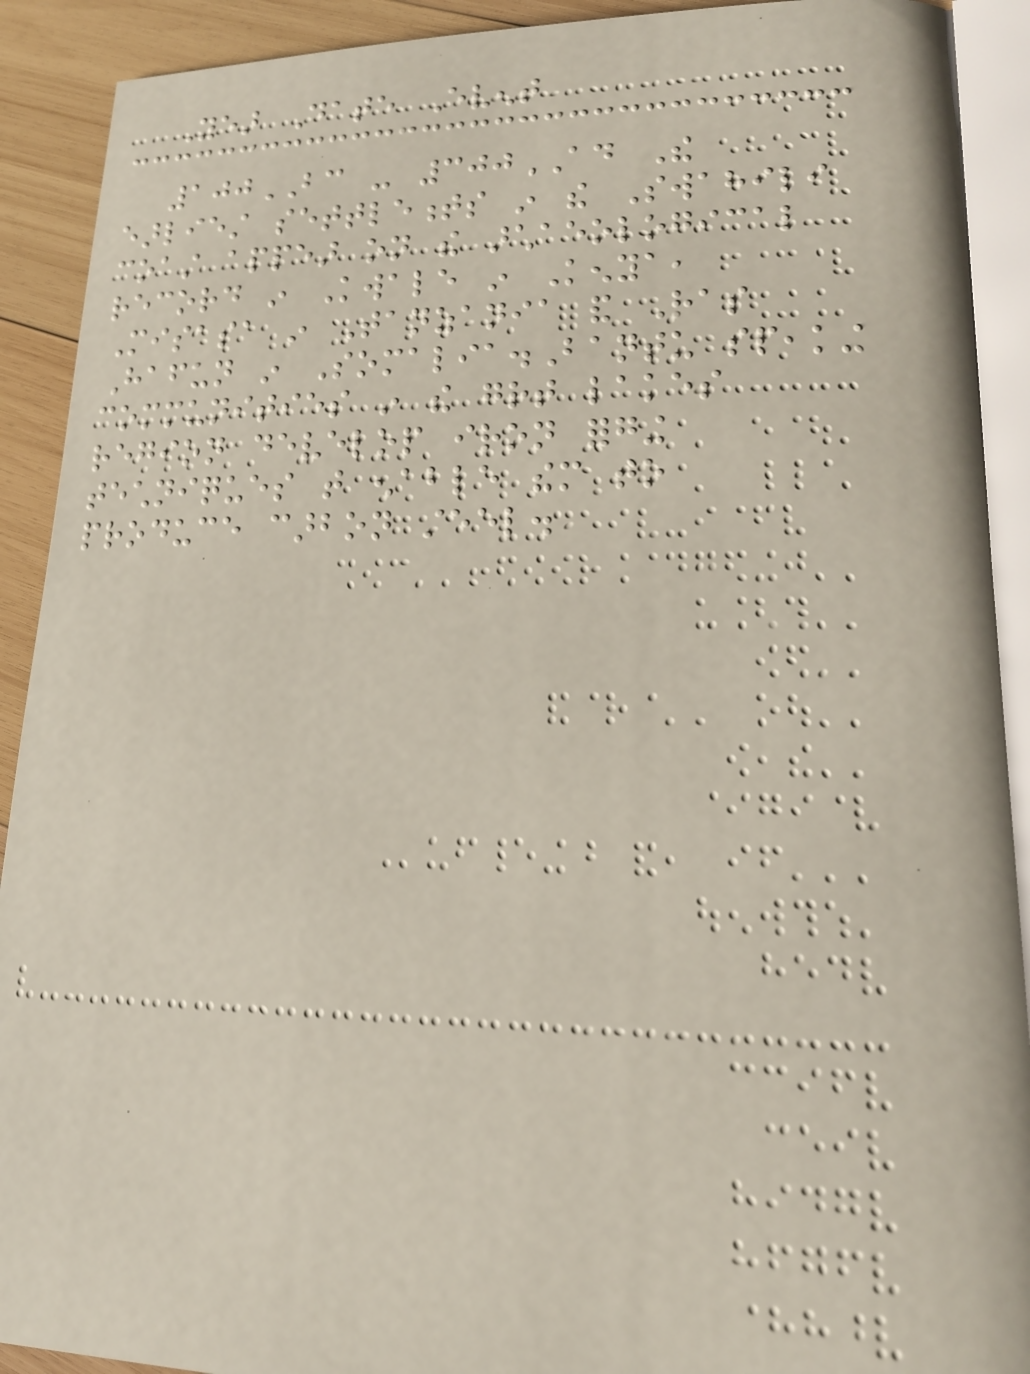Year Date Event
100BC - 300AD The
earliest settlements in the Swahili
coast appear on the archaeological
record in Kwale in Kenya,
Misasa in Tanzania and Ras
Hafun in Somalia.Bantu speaking
communities in the great lakes
region develop iron forging
techniques that enable them to
produce carbon steel.
